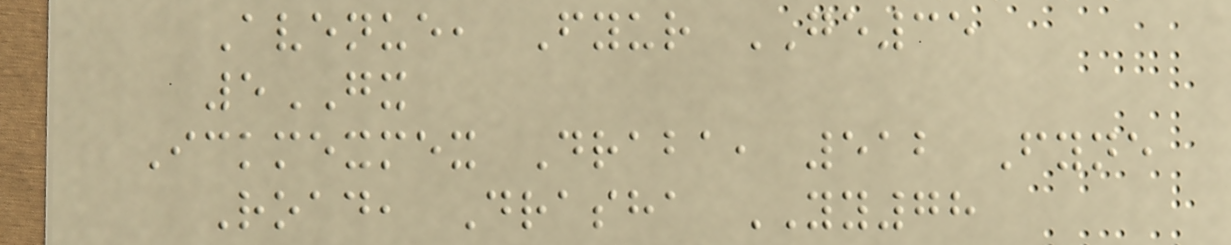Avenue, Fyur GE35
5GX
Ickmexmex Draba, 512 Fyne
Road, Drasha YY78
